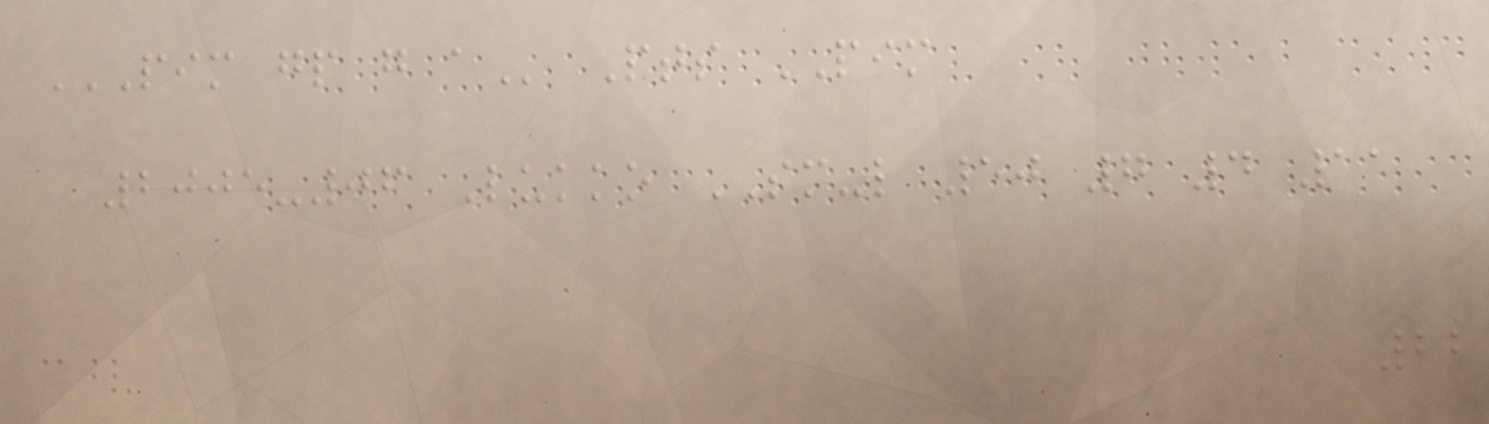PIM GP G A Pts PIM
2005-06 Lukko SM-l 50 7 4 11
22
